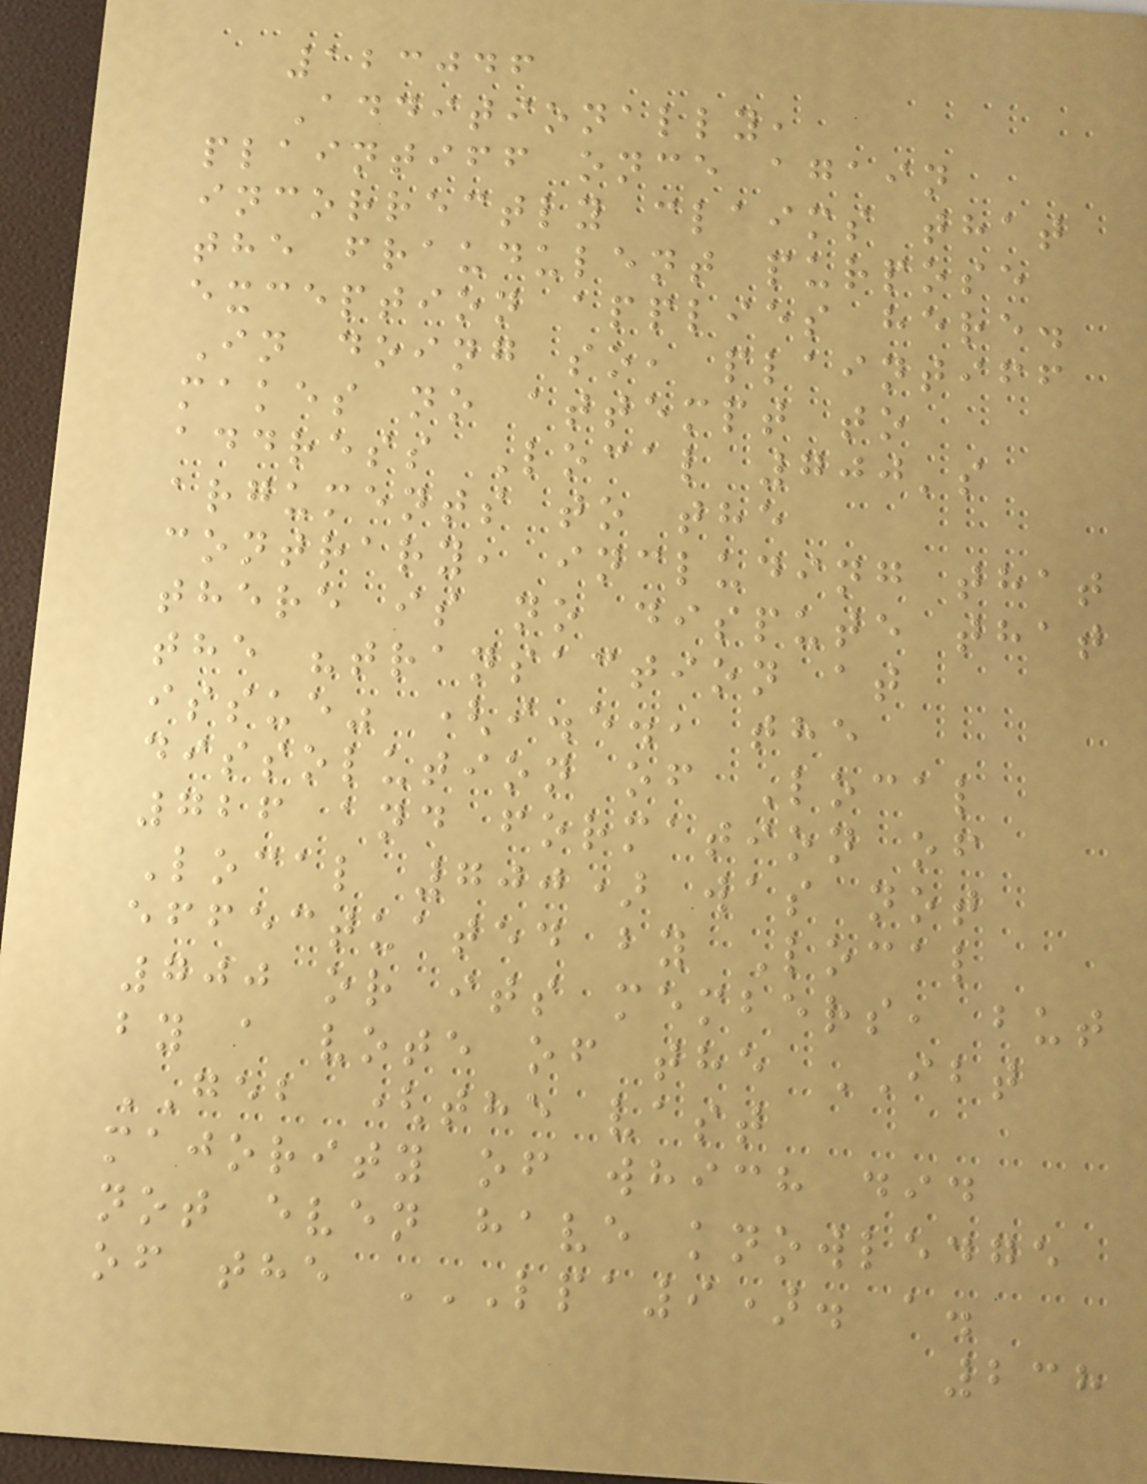123046
Additionally,
plaintiff once again
incorrectly claims that
the fraudulent purpose
exception applies here.
In doing so, plaintiff
makes no attempt to
address Local 700's
arguments to the
contrary, including that
there is no dispute that
the "transaction at
issue" (i.e., the
dissolution of Local
726 and formation of
Local 700) was not
effectuated by Local
700 or its members, but
by a vote of the IBT
GEB (the vast
majority of which did
not even have knowledge
of the LPA9). A.
238
